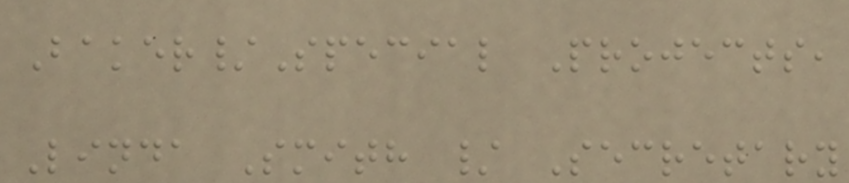Baker/Special Projects,
Linda Smith / Secretary
